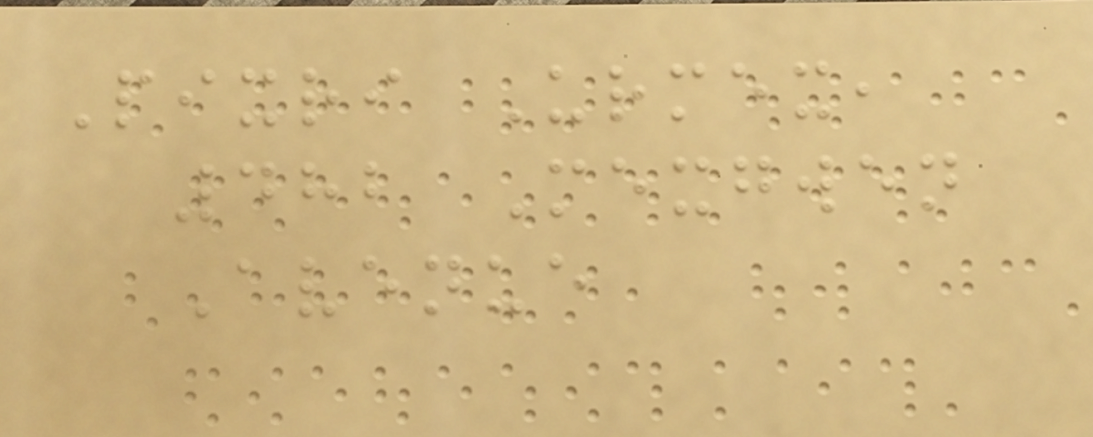Pixri Urmex,
482 Mexgwen
Avenue
